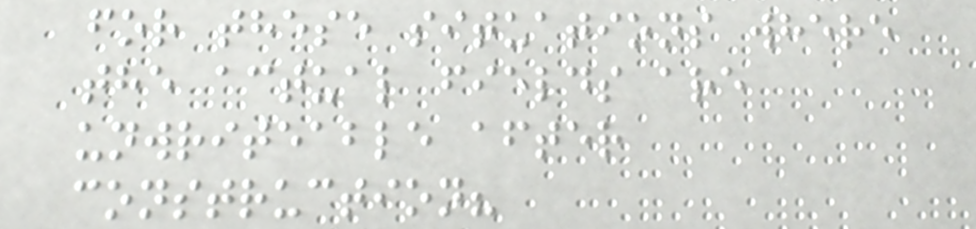for these situations where
the actual fields are
unwriteable after
construction?
